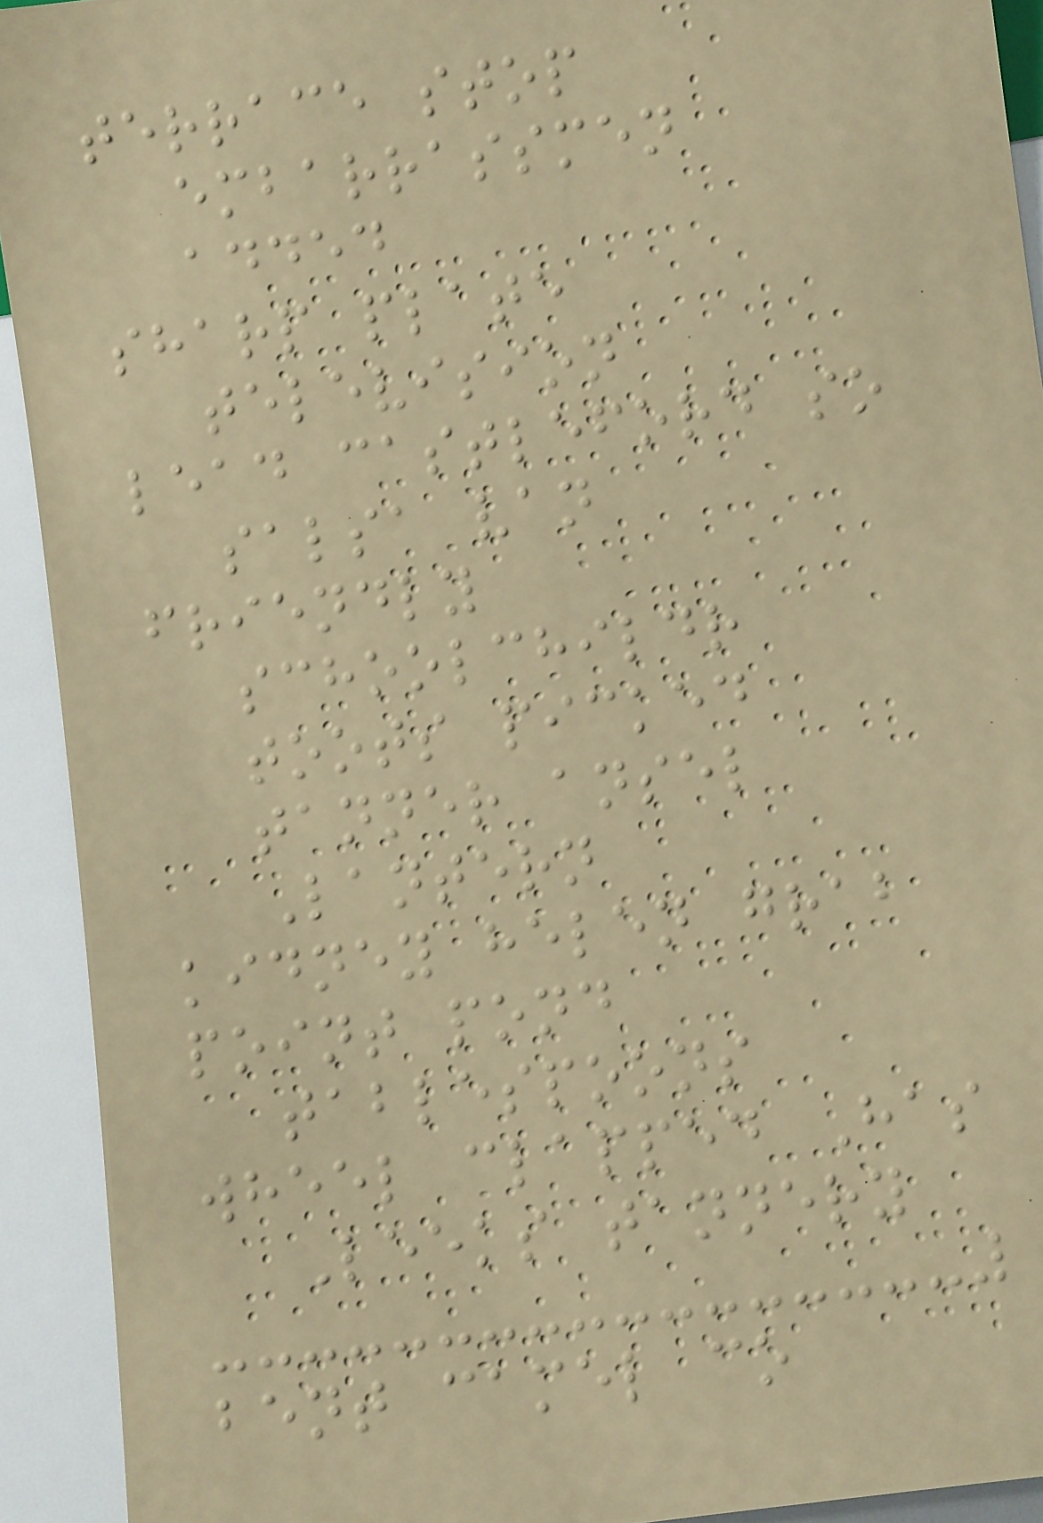terrace stop
embarrassmen
added
sharp plate
television
lead castleford so
salsa van
friendly
schoolchildr
toots picked
tanner ansel
Lantern
kidney helen grab
point pond
tablespoons
wheel clapped Has
Leeks tannery
bent camel co
